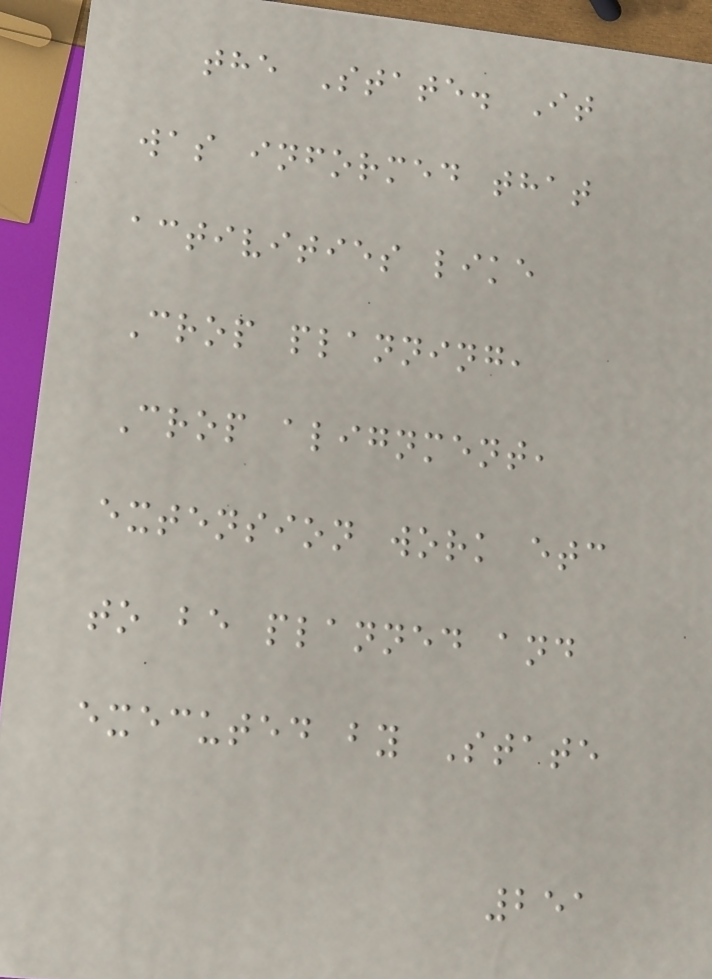the State. It
was informed that
activities like
Crop planning,
Crop alignment,
extension work etc
to be planned and
executed by State
251
